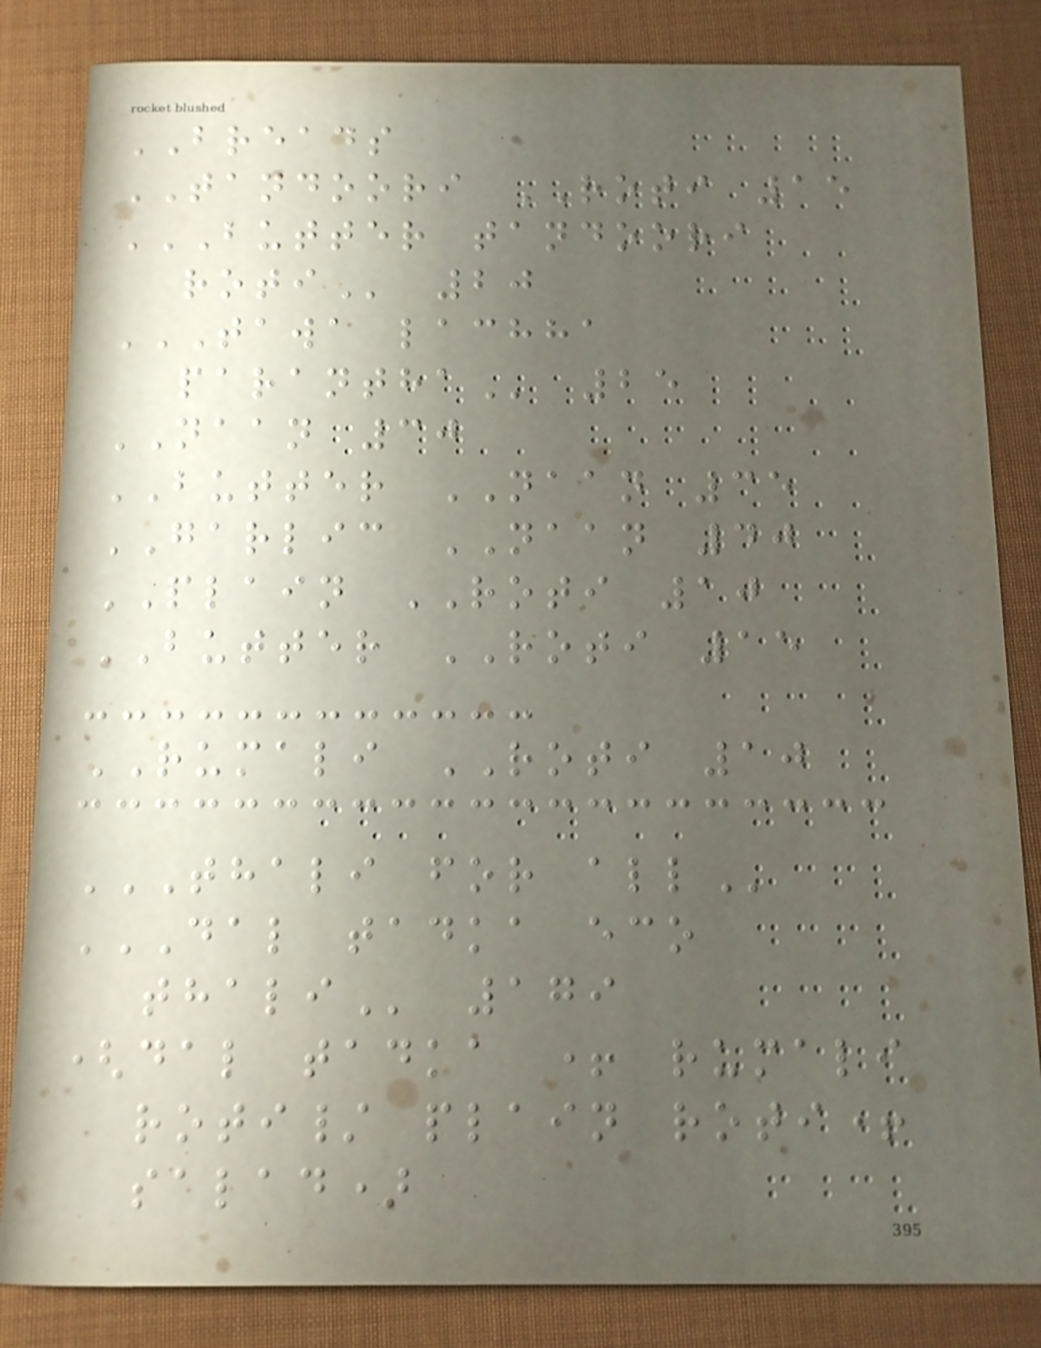BREADS
TANDOORI ROTI 15
BUTTER TANDOORI
ROTI 20
TAWA LACHHA
PARANTHA 25
NAAN 30
BUTTER NAAN 35
GARLIC NAAN 40
PLAIN ROTI 10
BUTTER ROTI 15
RUMALI ROTI 10
THALI FOR ALL
DAL TADKA ECO
THALI 179
(dal tadka + rumali
roti/ plain roti+
salad)
